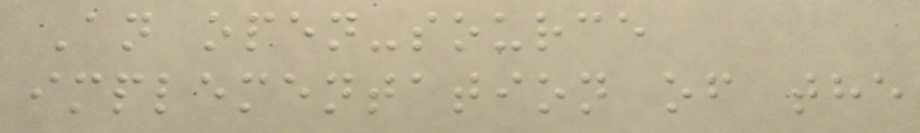An open-source
implementation of the
